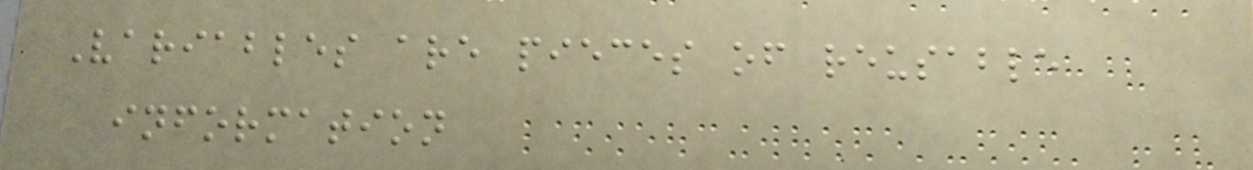Variables are pieces of reusable
information
